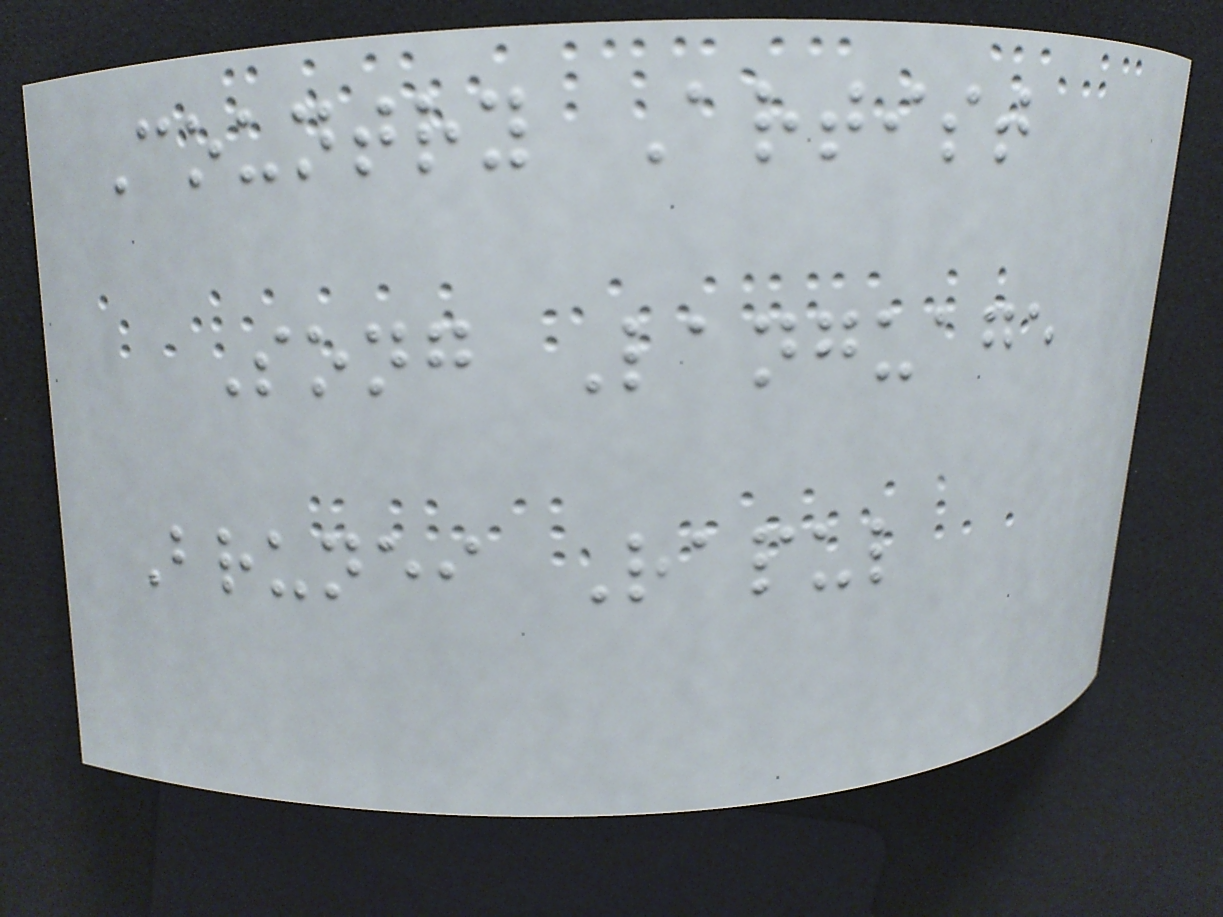Country Artist
Song Language
Brunei Rapul
